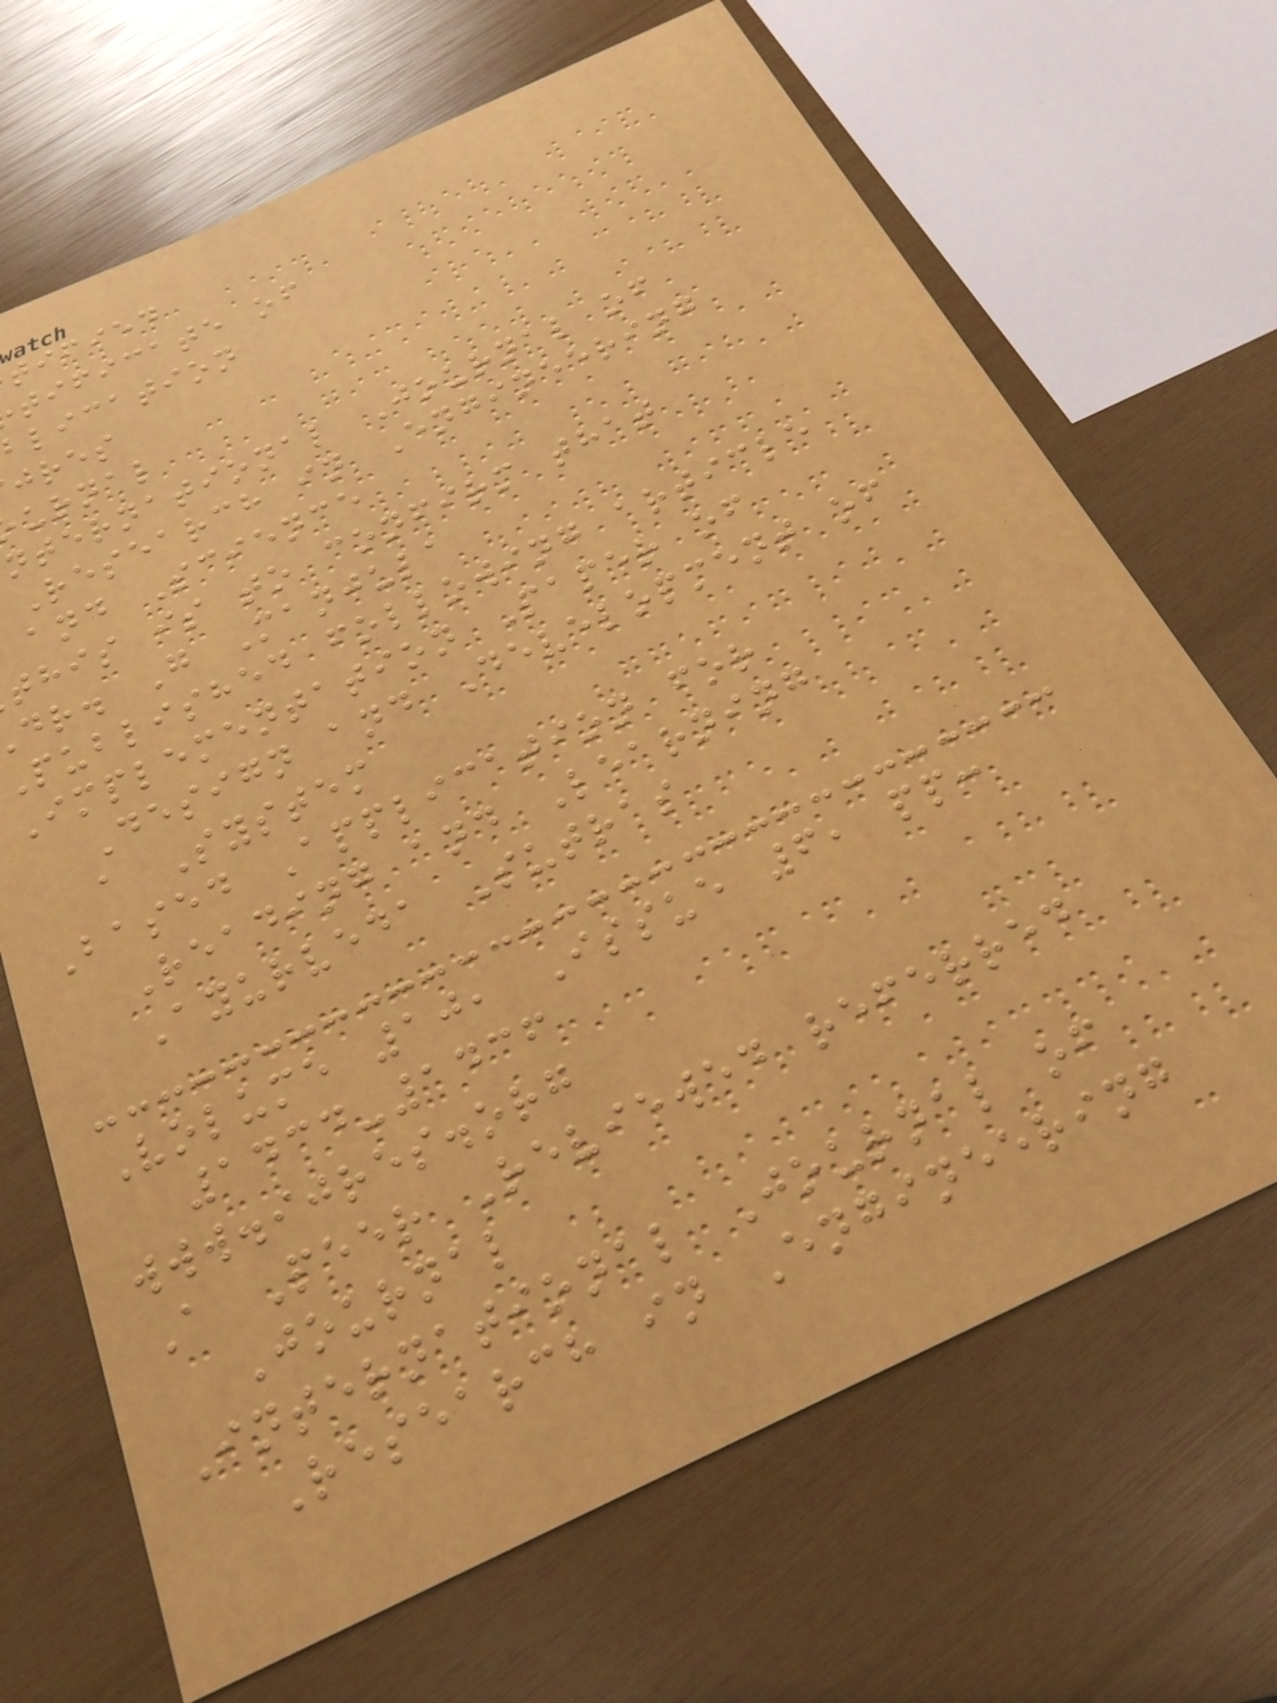tified
tificate of
blication
jres
urnal
nternational Journal of
Research in Engineering
and Science
this is to confirm that
dr. G Manjula
published following article
Implementation Paper of
Design and Development of
a System
Based Application for
Reading and Learning
Ayurveda Sutras
Volume 10, Issue 6, pp:
1434-1436
www.ijres.org
A Peer Reviewed referred
Journal
International Journal of
Research in Engineering
